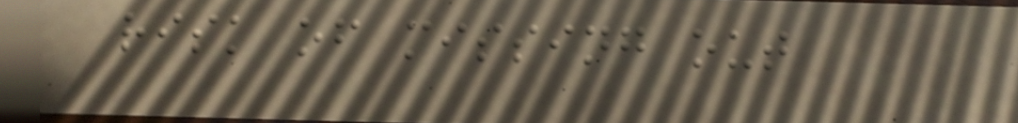risk of missing out
